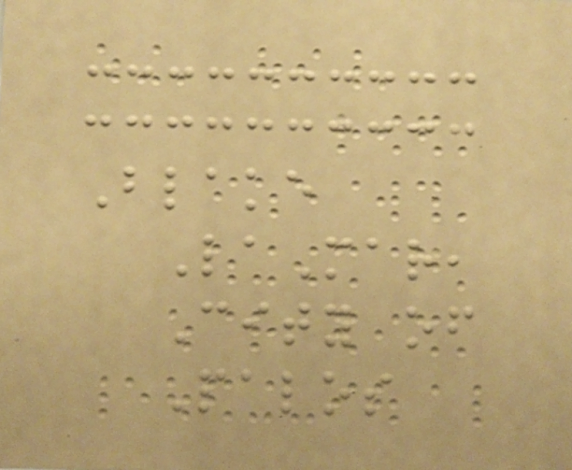Blake
LaMar,
City of
Palos
